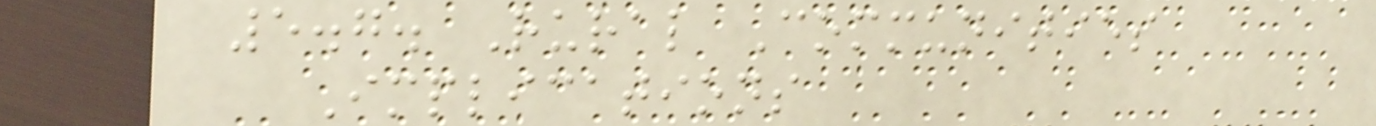5.7. Rural Communities
Implications
